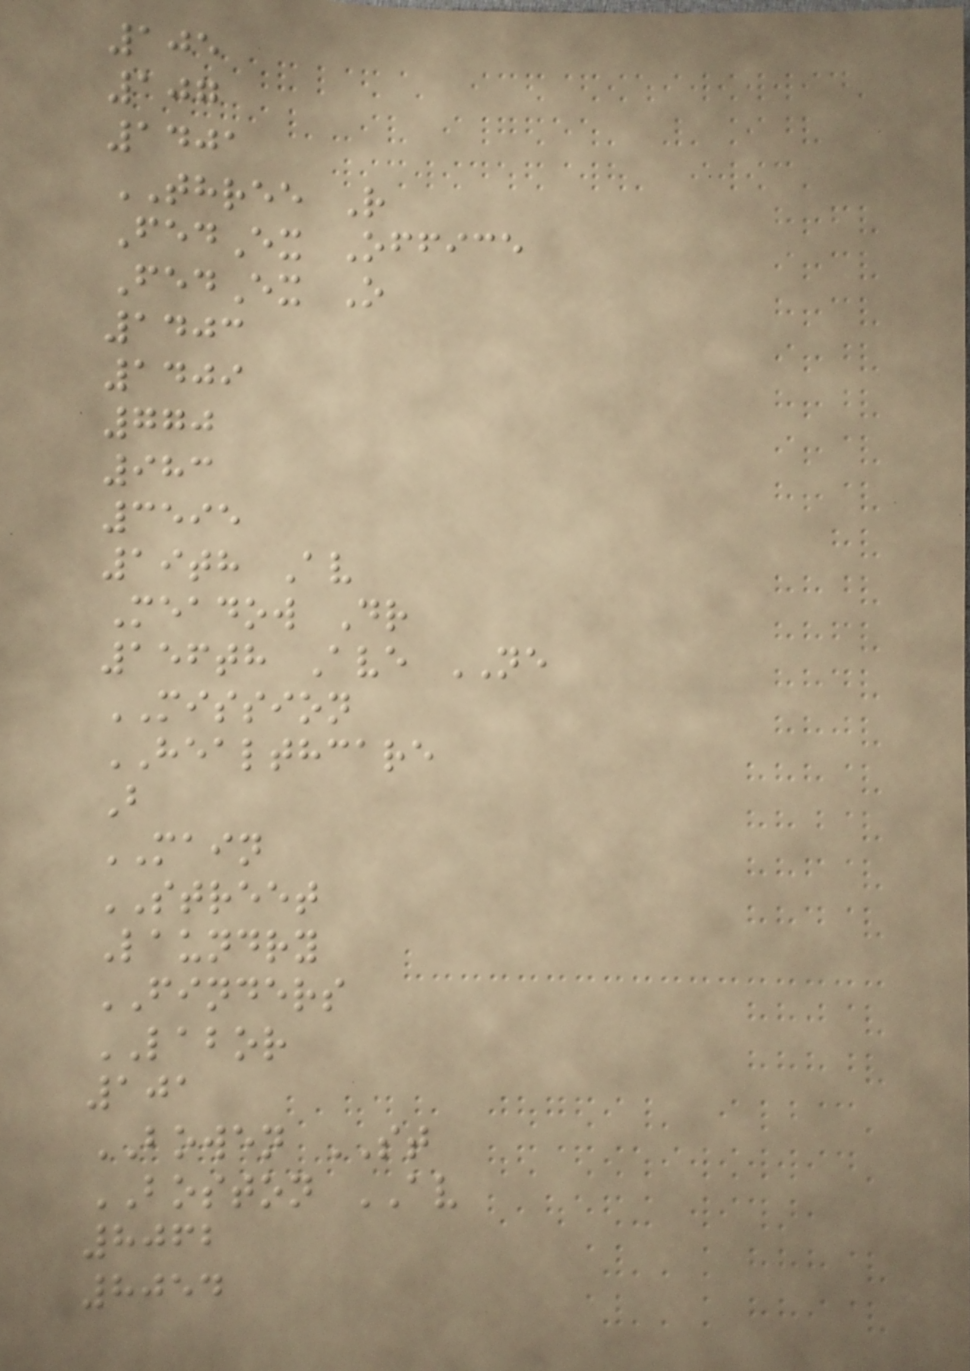105
107
1401
THREE R
FedEx Office
FedEx O
1403
1409
770
983
3595
19th Av
Meadow Dr
156th Ave NE
MISSION
HEALTHCARE
B
MAIN
STREET
Laundry
FINDERS
LABOR
101
BOWEN ST
BOSTON AV
8062
8054
